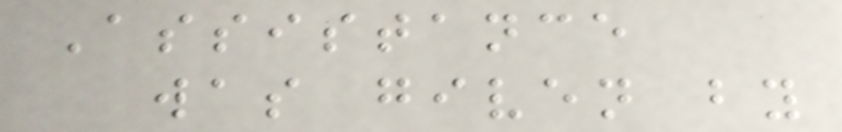Assistance
was given by
